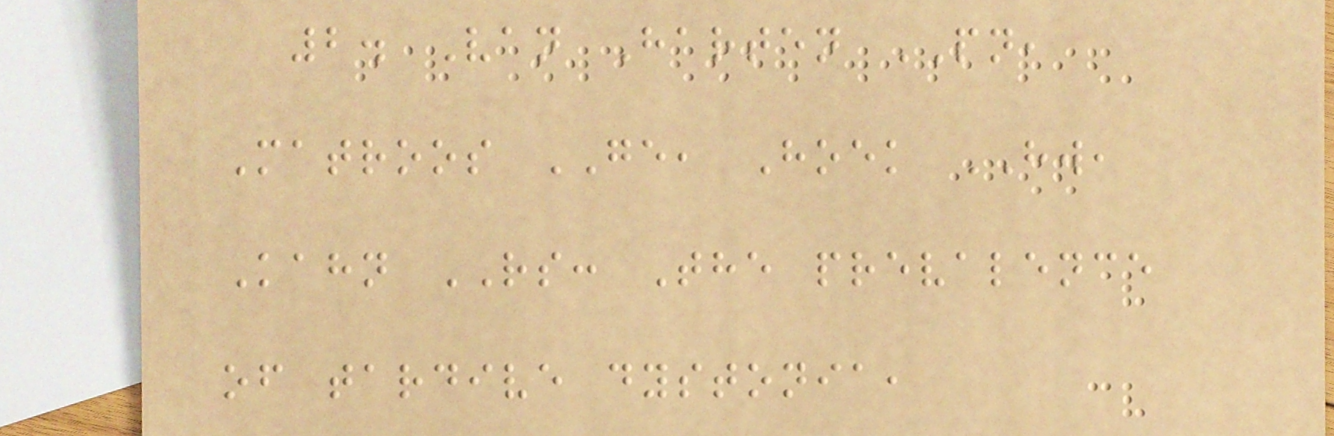2. Van Harten PN,
Matroos GE, Hoek HW,
Kahn RS: The prevalence
of tardive dystonia,
